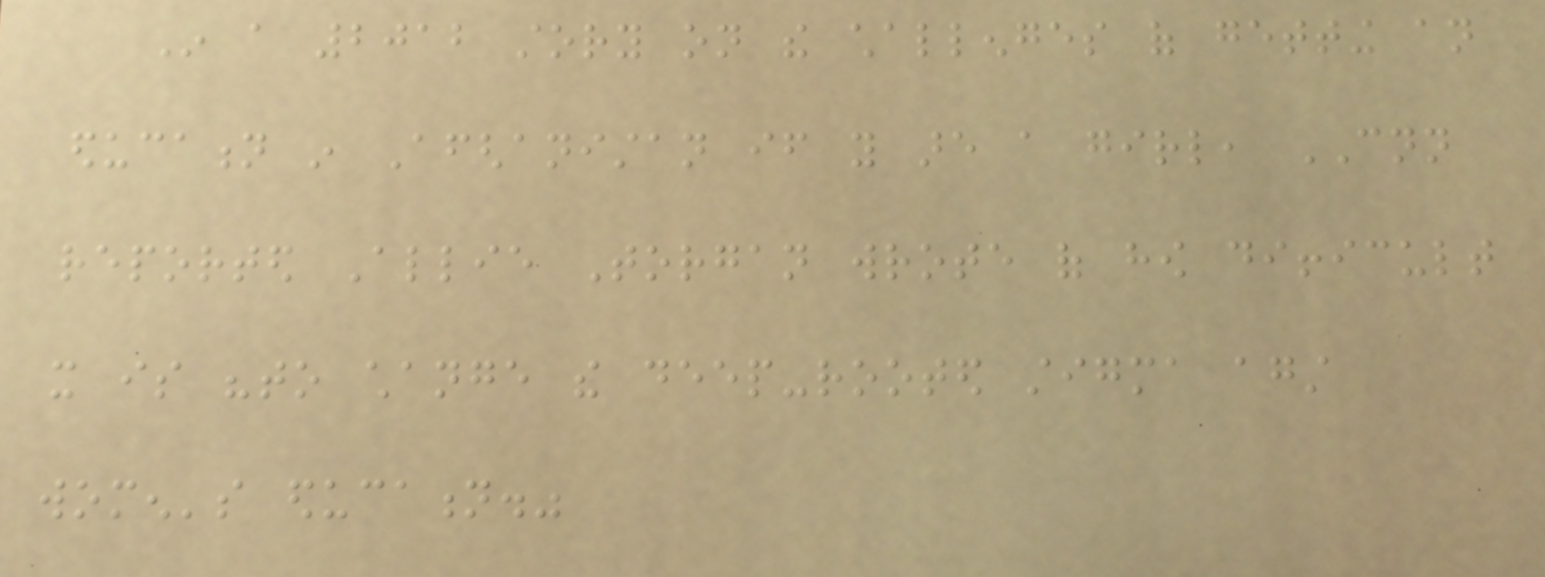In a 2012 story on the challenges of getting an
education in Afghanistan if you are a girl, CNN
reported Allie Torgan wrote of how difficult
it is "to change the deep-rooted stigma against
women's education."
